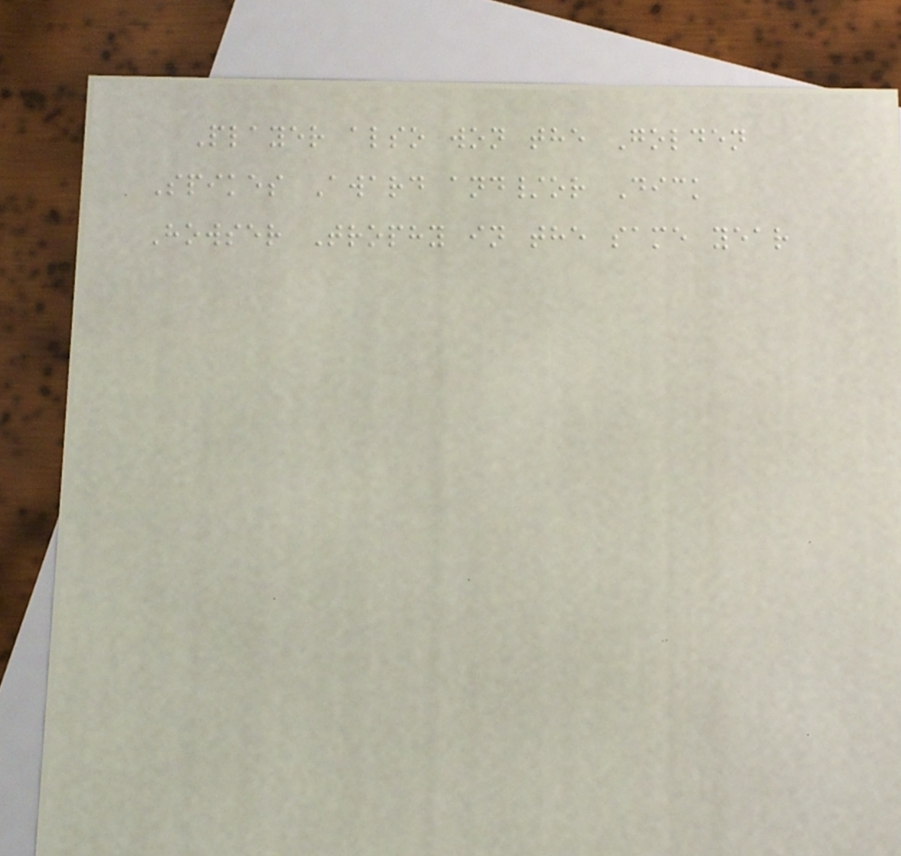Player also won the Golden
Spikes Award and/or Dick
Howser Trophy in the same year
